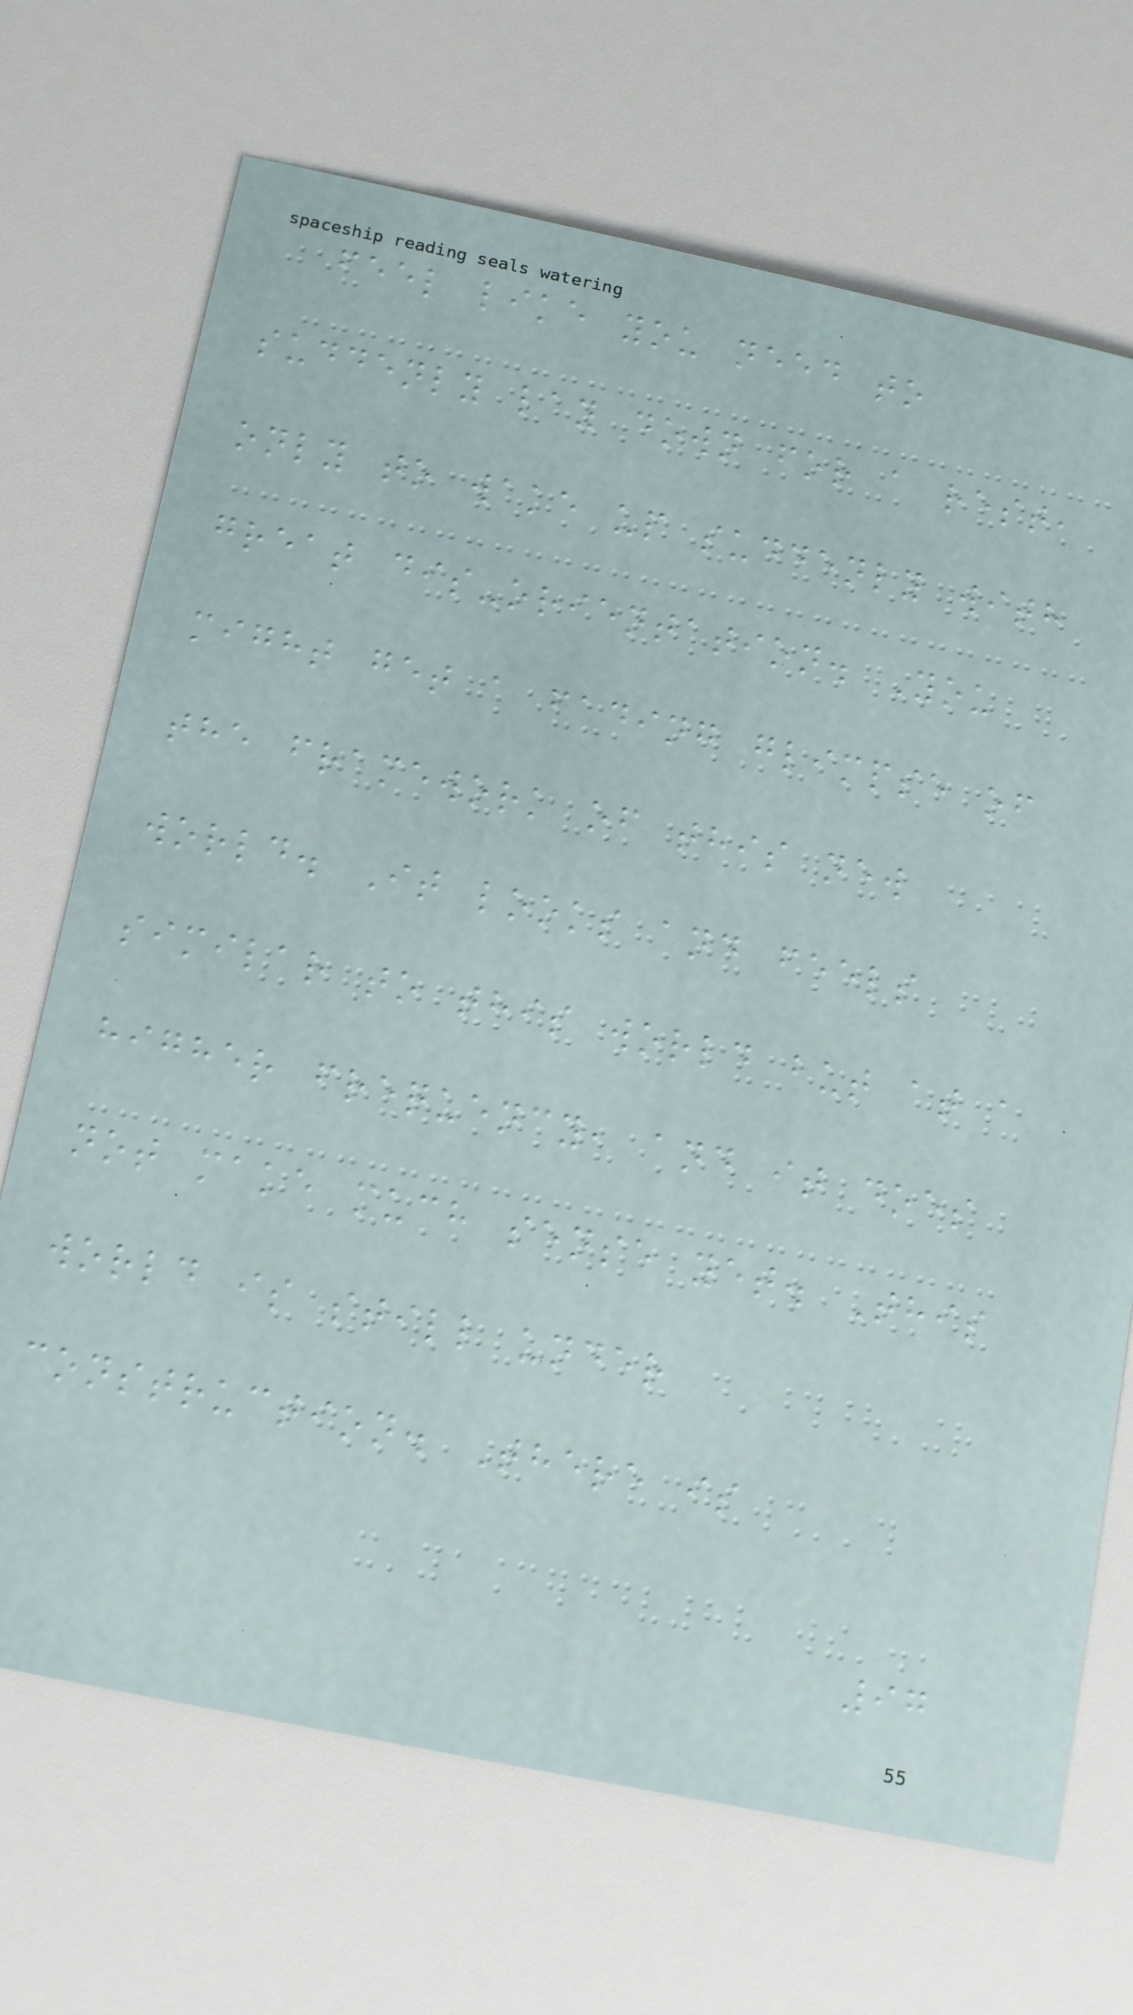feel like you need to
suddenly lay down for a rest,
only to wake up suddenly with
great dis-orientation. You
might get a fading glimpse of
the framework of this new
world. It looks and feels
similar to this world but at a
higher frequency, and it does
not make much sense yet. This
world is still under
construction. There is
97
